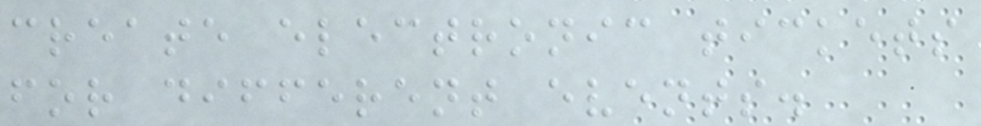create electronic tickets
for different events.
